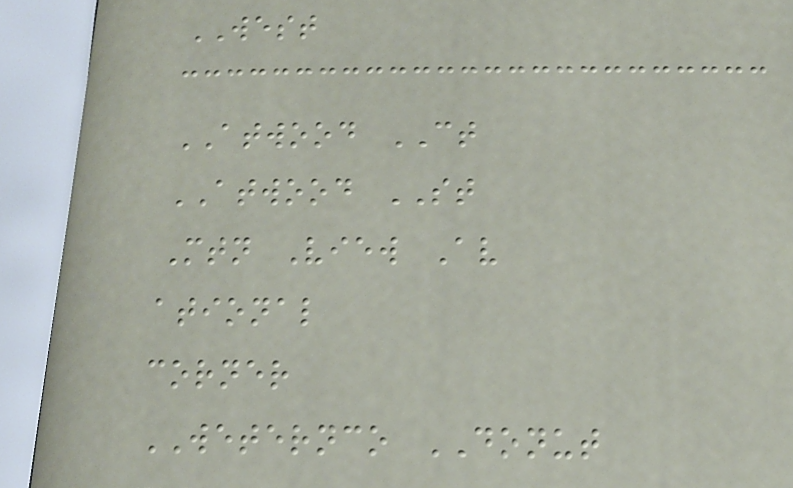WEST
ATWOOD CT
ATWOOD ST
Mtn View Av
ational
corner
WETERNCO DONUT
